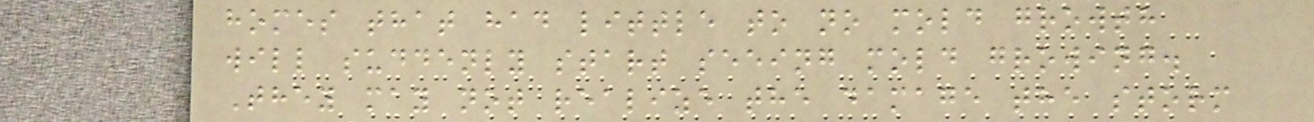homes that had little to no mold growth
will suddenly start seeing mold growing.
They may not realize the damage the storm
